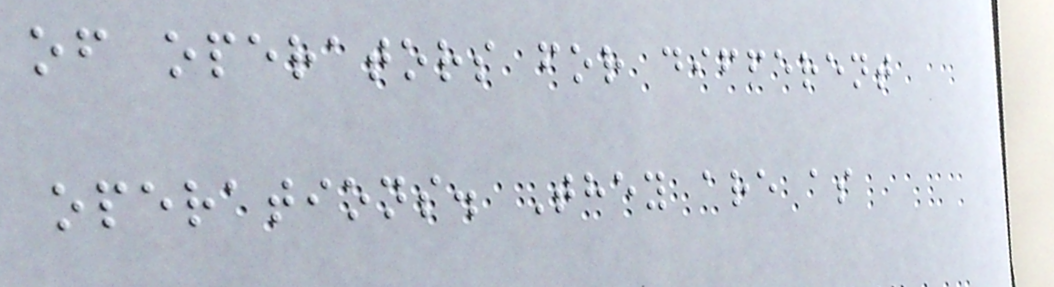of operators for different
operations. They are as
